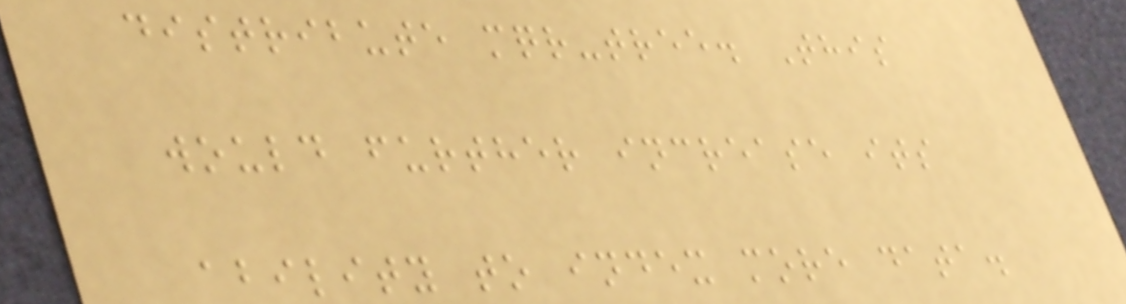distribute mqr-tree. This
would further increase its
ability to index more data.
